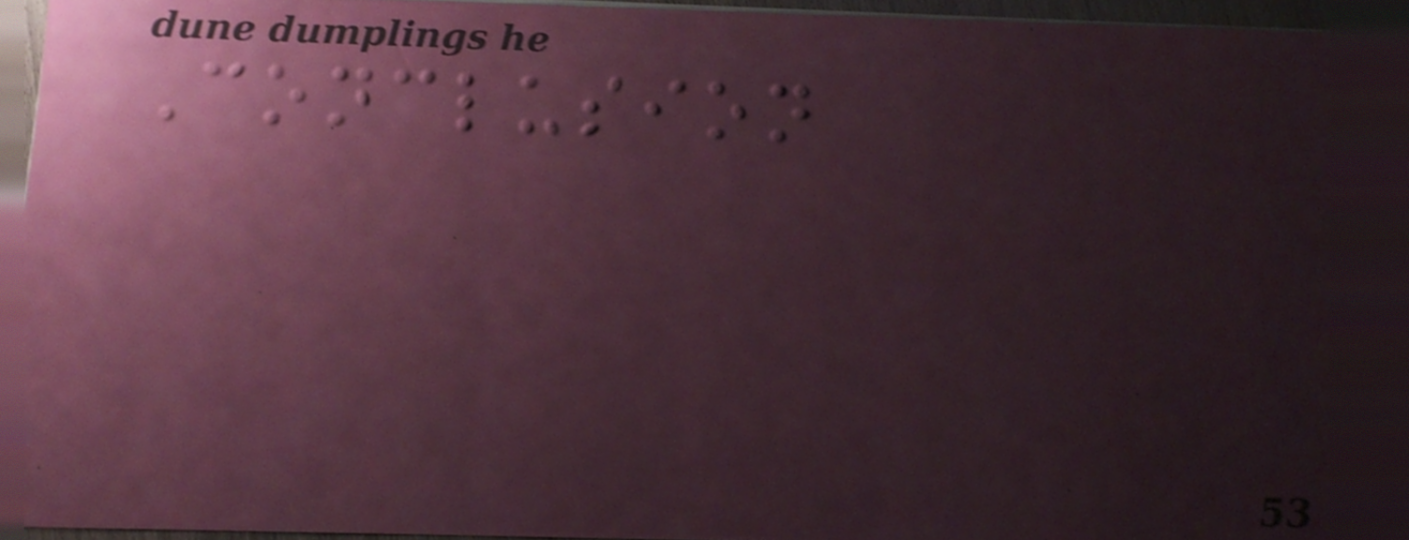Conclusion
